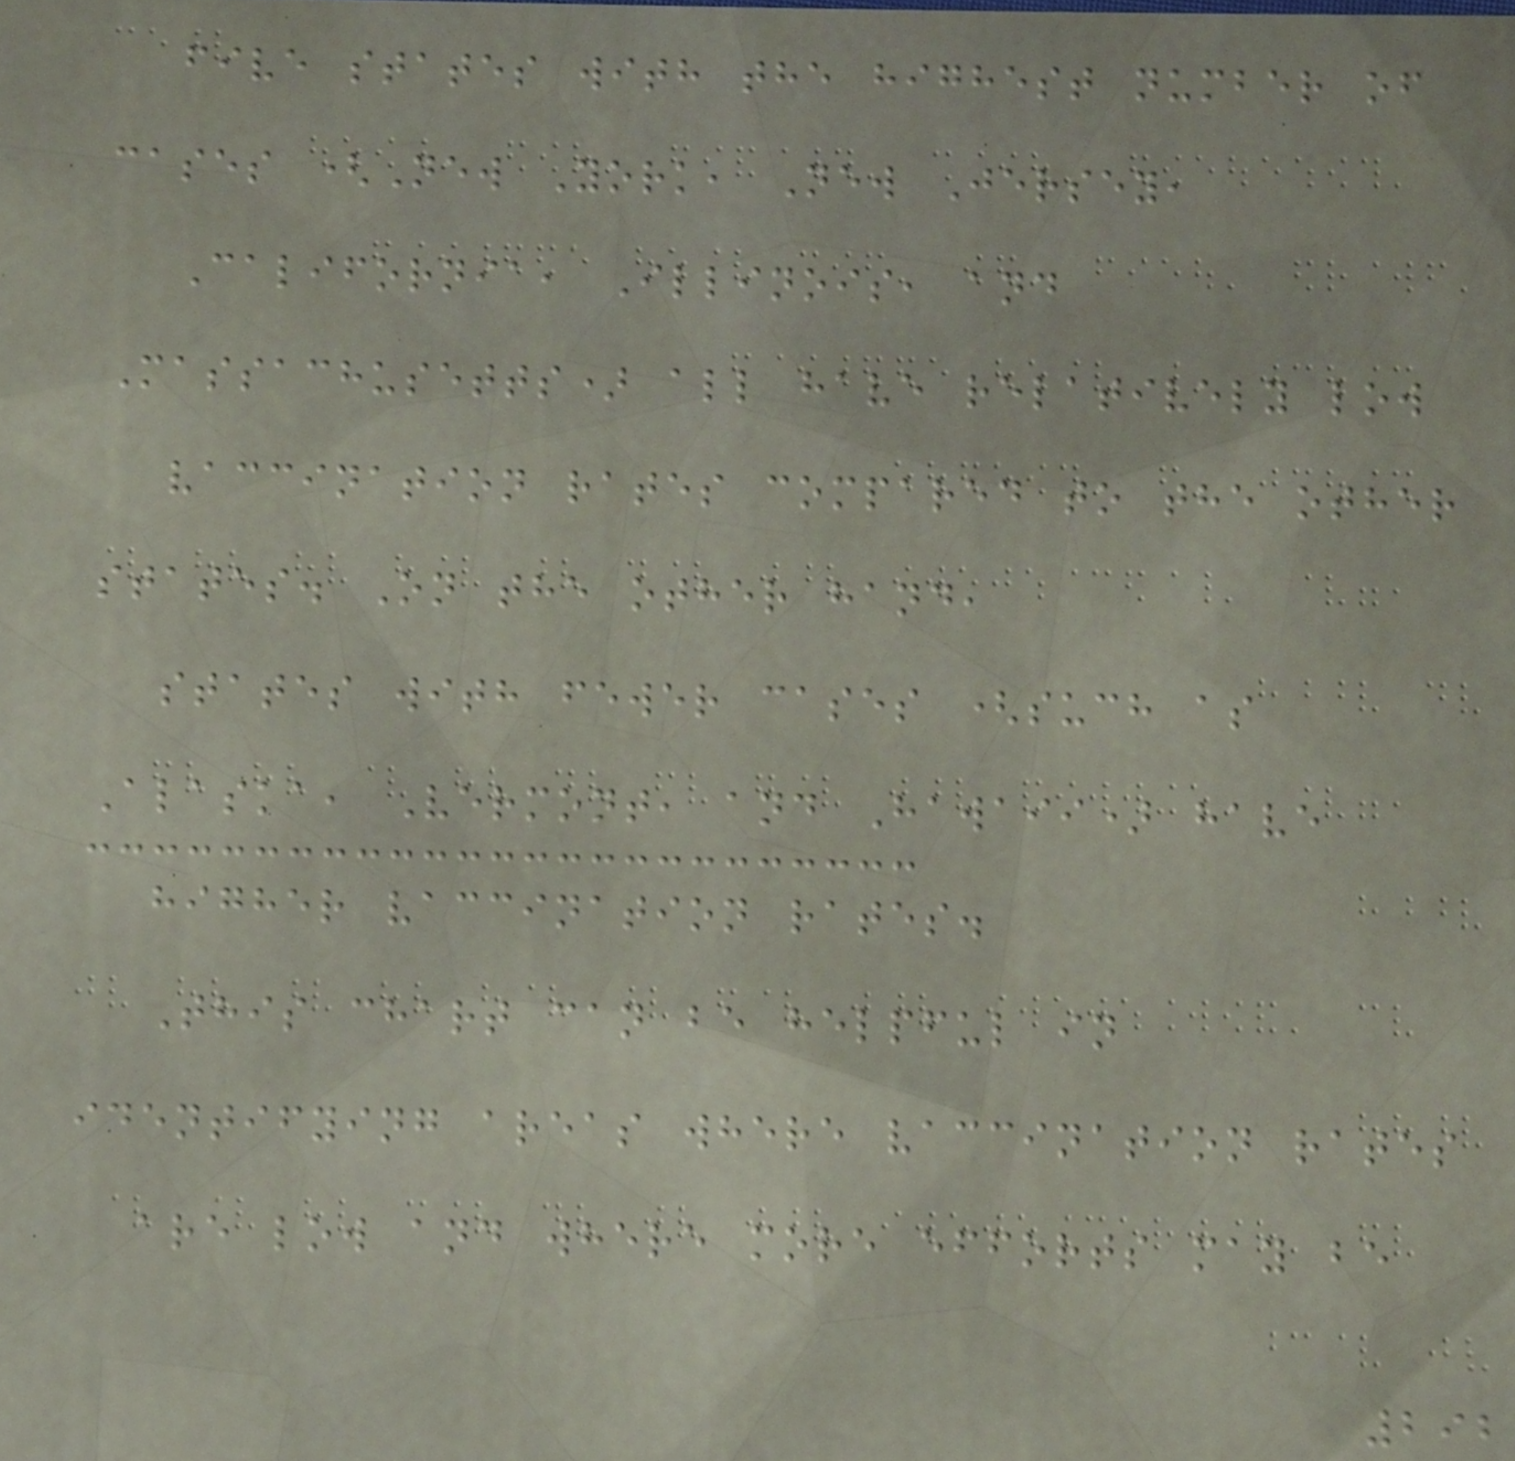five states with the highest number of
cases (New York, New Jersey,
California, Illinois, and
Massachusetts) all have relatively low
vaccination rates compared to the other
states. On the other hand,
states with fewer cases (such as
Alaska, Vermont, and Hawaii) have
higher vaccination rates.
This chart can be helpful in
identifying areas where vaccination rates
are low and where more efforts may be
292
